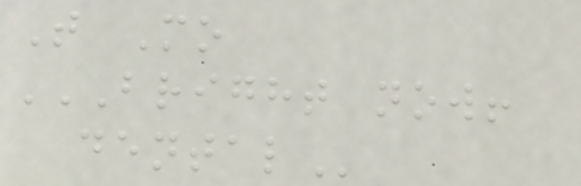T Mo
BRIGHT NOW!
DENTAL
